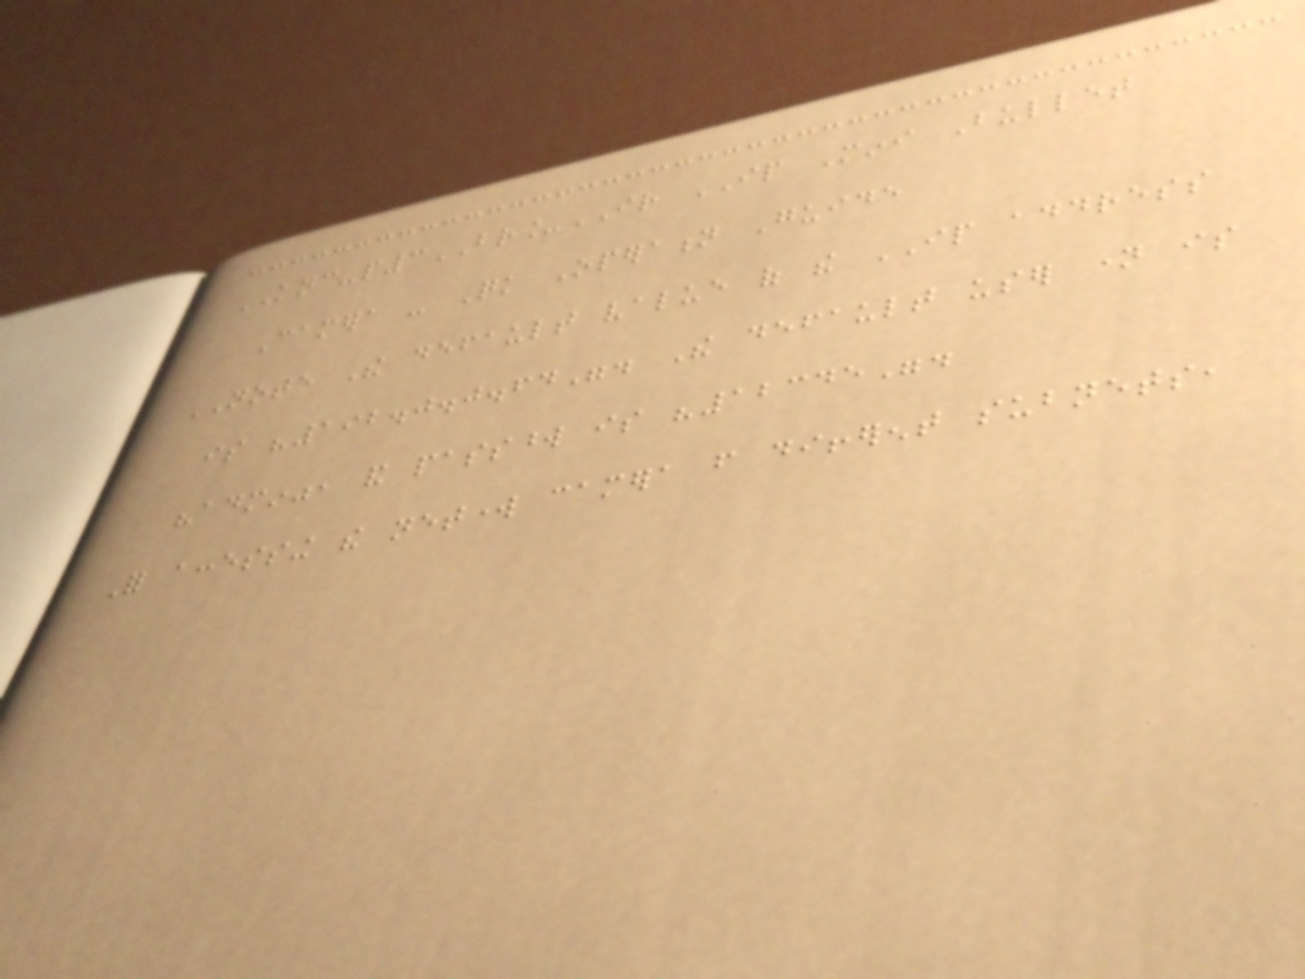KNC-p3BR_IR IP Mini Bullet
Camera - Quick Operation Guide
NOTE The default value of the IP address
is "192.0.0.64". The default user name is
"admin", and password is "12345".
For accessing the network camera from different subnets,
